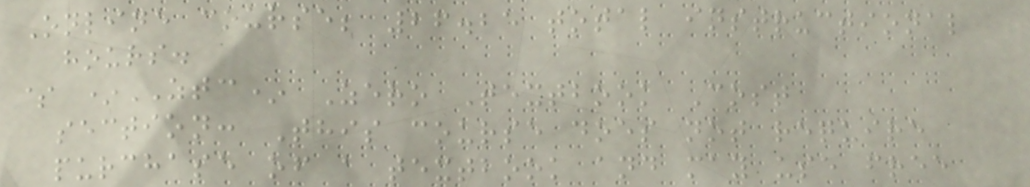Online course; 26.25 total instructional
hours.
$ *ZTC* Zero Textbook Cost
section: This course does not require
purchase of a textbook and may use free
